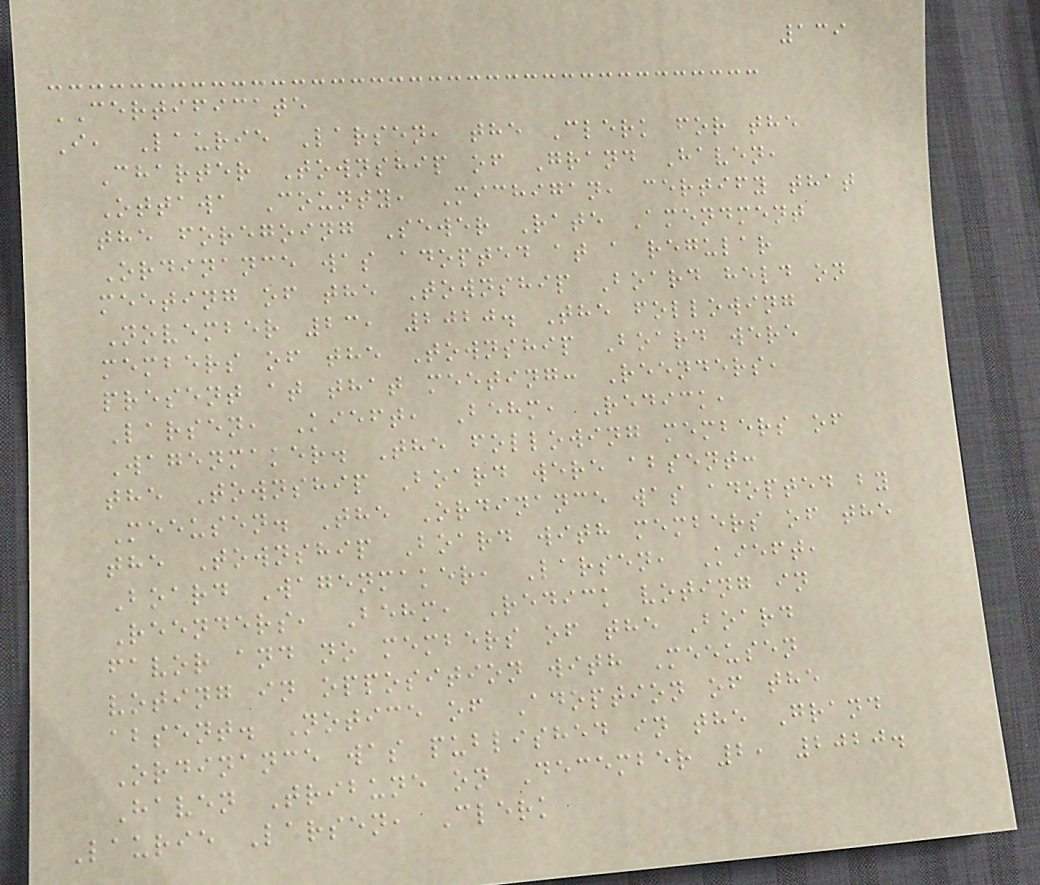139
CERTIFICATE
I, Laurie Larsen, the Clerk for the
Charter Township of Grand Haven,
Ottawa County, Michigan, certify that
the foregoing Sewer Rate Amendment
Ordinance was adopted at a regular
meeting of the Township Board held on
November 23, 2020. The following
members of the Township Board were
present at that meeting: Reenders,
Larsen, Kieft, Behm, Redick,
Wagenmaker. The following members of
the Township Board were absent:
Meeusen. The Ordinance was adopted by
the Township Board with members of the
Board Wagenmaker, Larsen, Kieft,
Reenders, Behm, Redick voting in
favor and no members of the Board
voting in opposition with Meeusen
absent. Notice of Adoption of the
Ordinance was published in the Grand
Haven Tribune on December 2, 2020.
Laurie Larsen, Clerk
